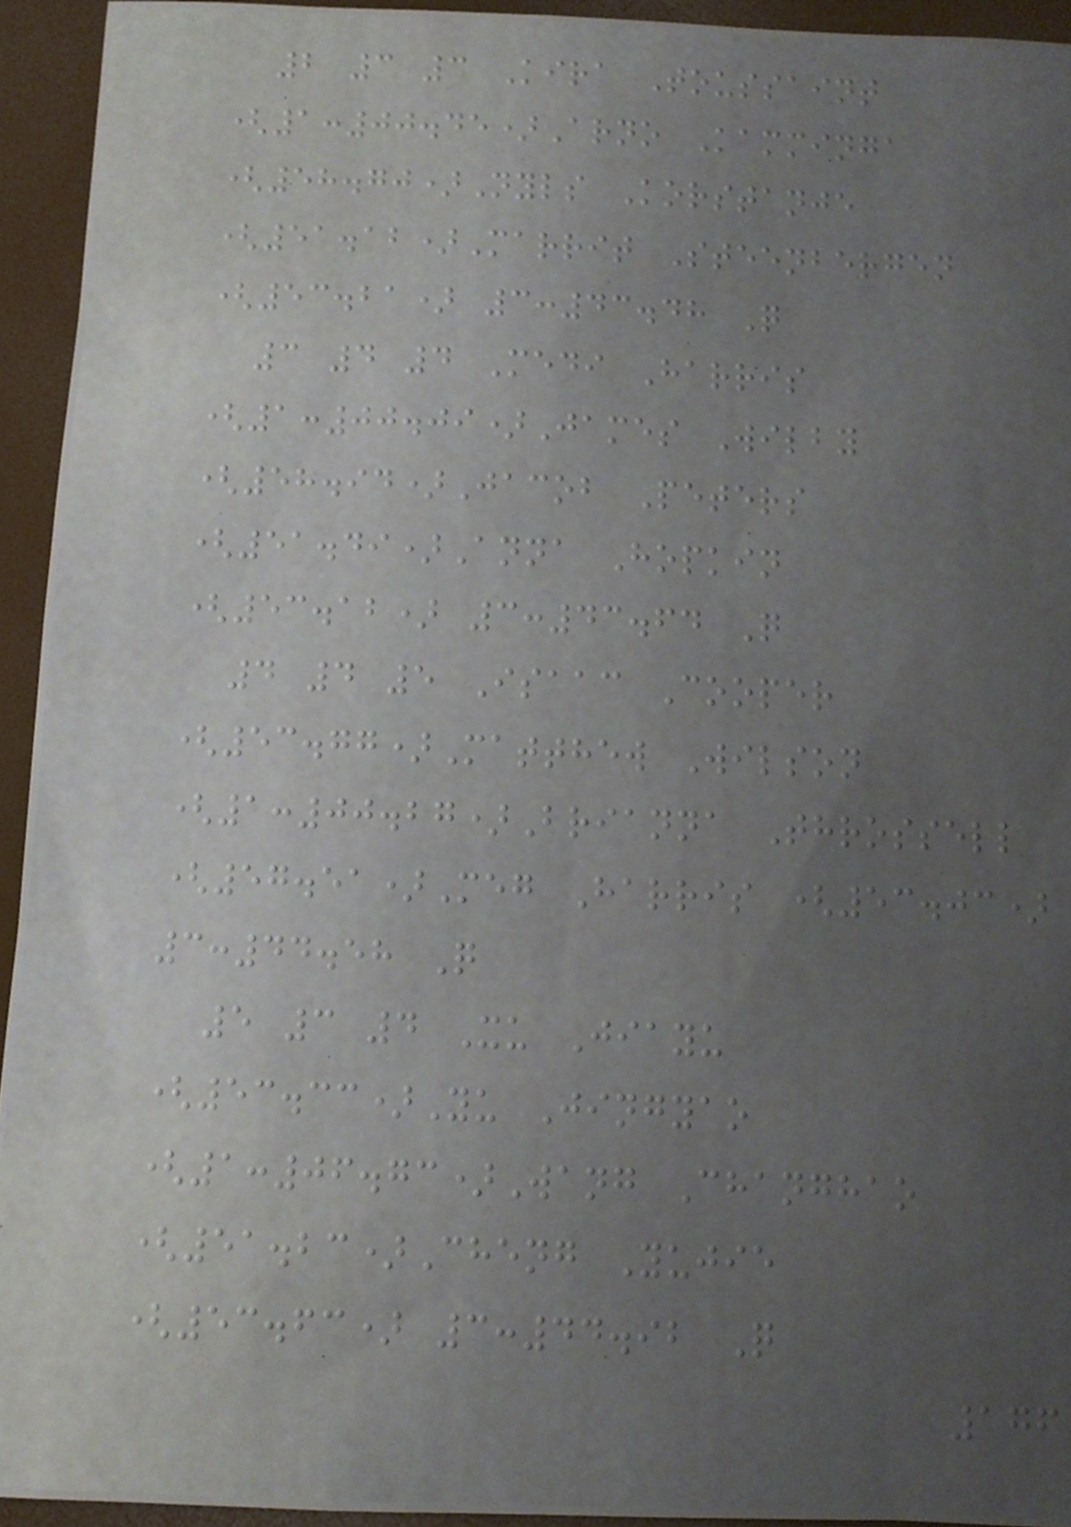2 3 3 Kira Toussaint
(1:00.45)Arno Kamminga
(58.70)Nyls Korstanje
(51.12)Marrit Steenbergen
(53.21) 3:43.48 Q
3 4 4 Medi Harris
(1:00.09)James Wilby
(58.94)Jacob Peters
(51.49)Anna Hopkin
(53.12) 3:43.64 Q
4 4 5 Isaac Cooper
(53.77)Matthew Wilson
(1:00.27)Brianna Throssell
(57.51)Meg Harris (53.03)
3:44.58 Q
5 3 4 Xu Jiayu
(53.33)Yu Jingyao
(1:06.73)Wang Changhao
(51.23)Cheng Yujie
(53.63) 3:44.92 Q
176
